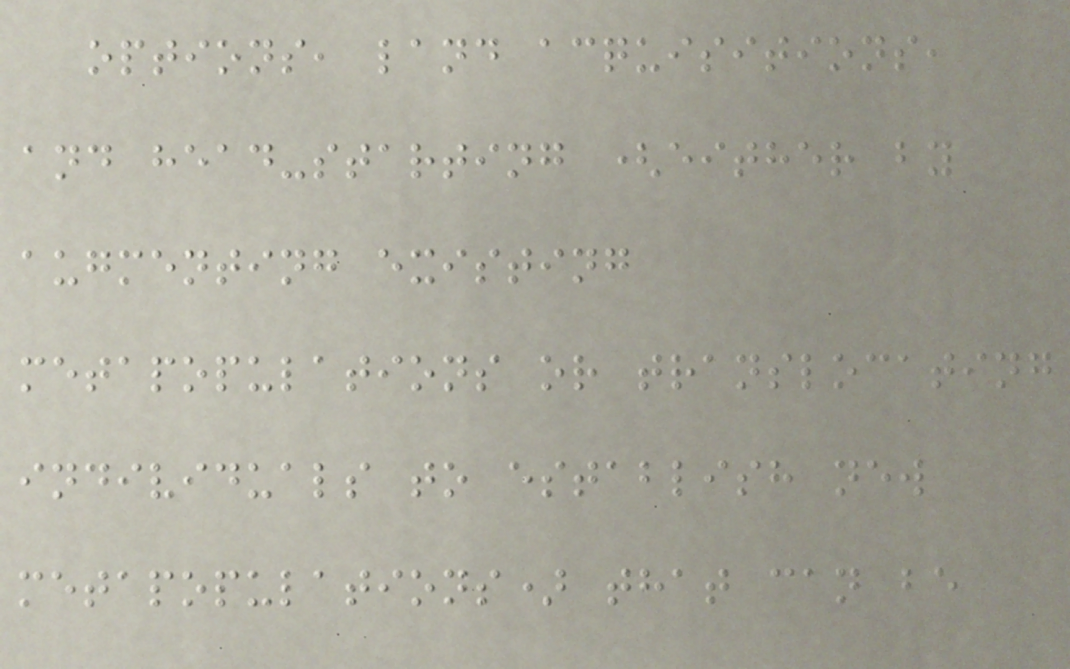options, land acquisitions,
and head-starting (either by
augmenting existing
metapopulations or translocating
individuals to establish new
metapopulations) that can be
